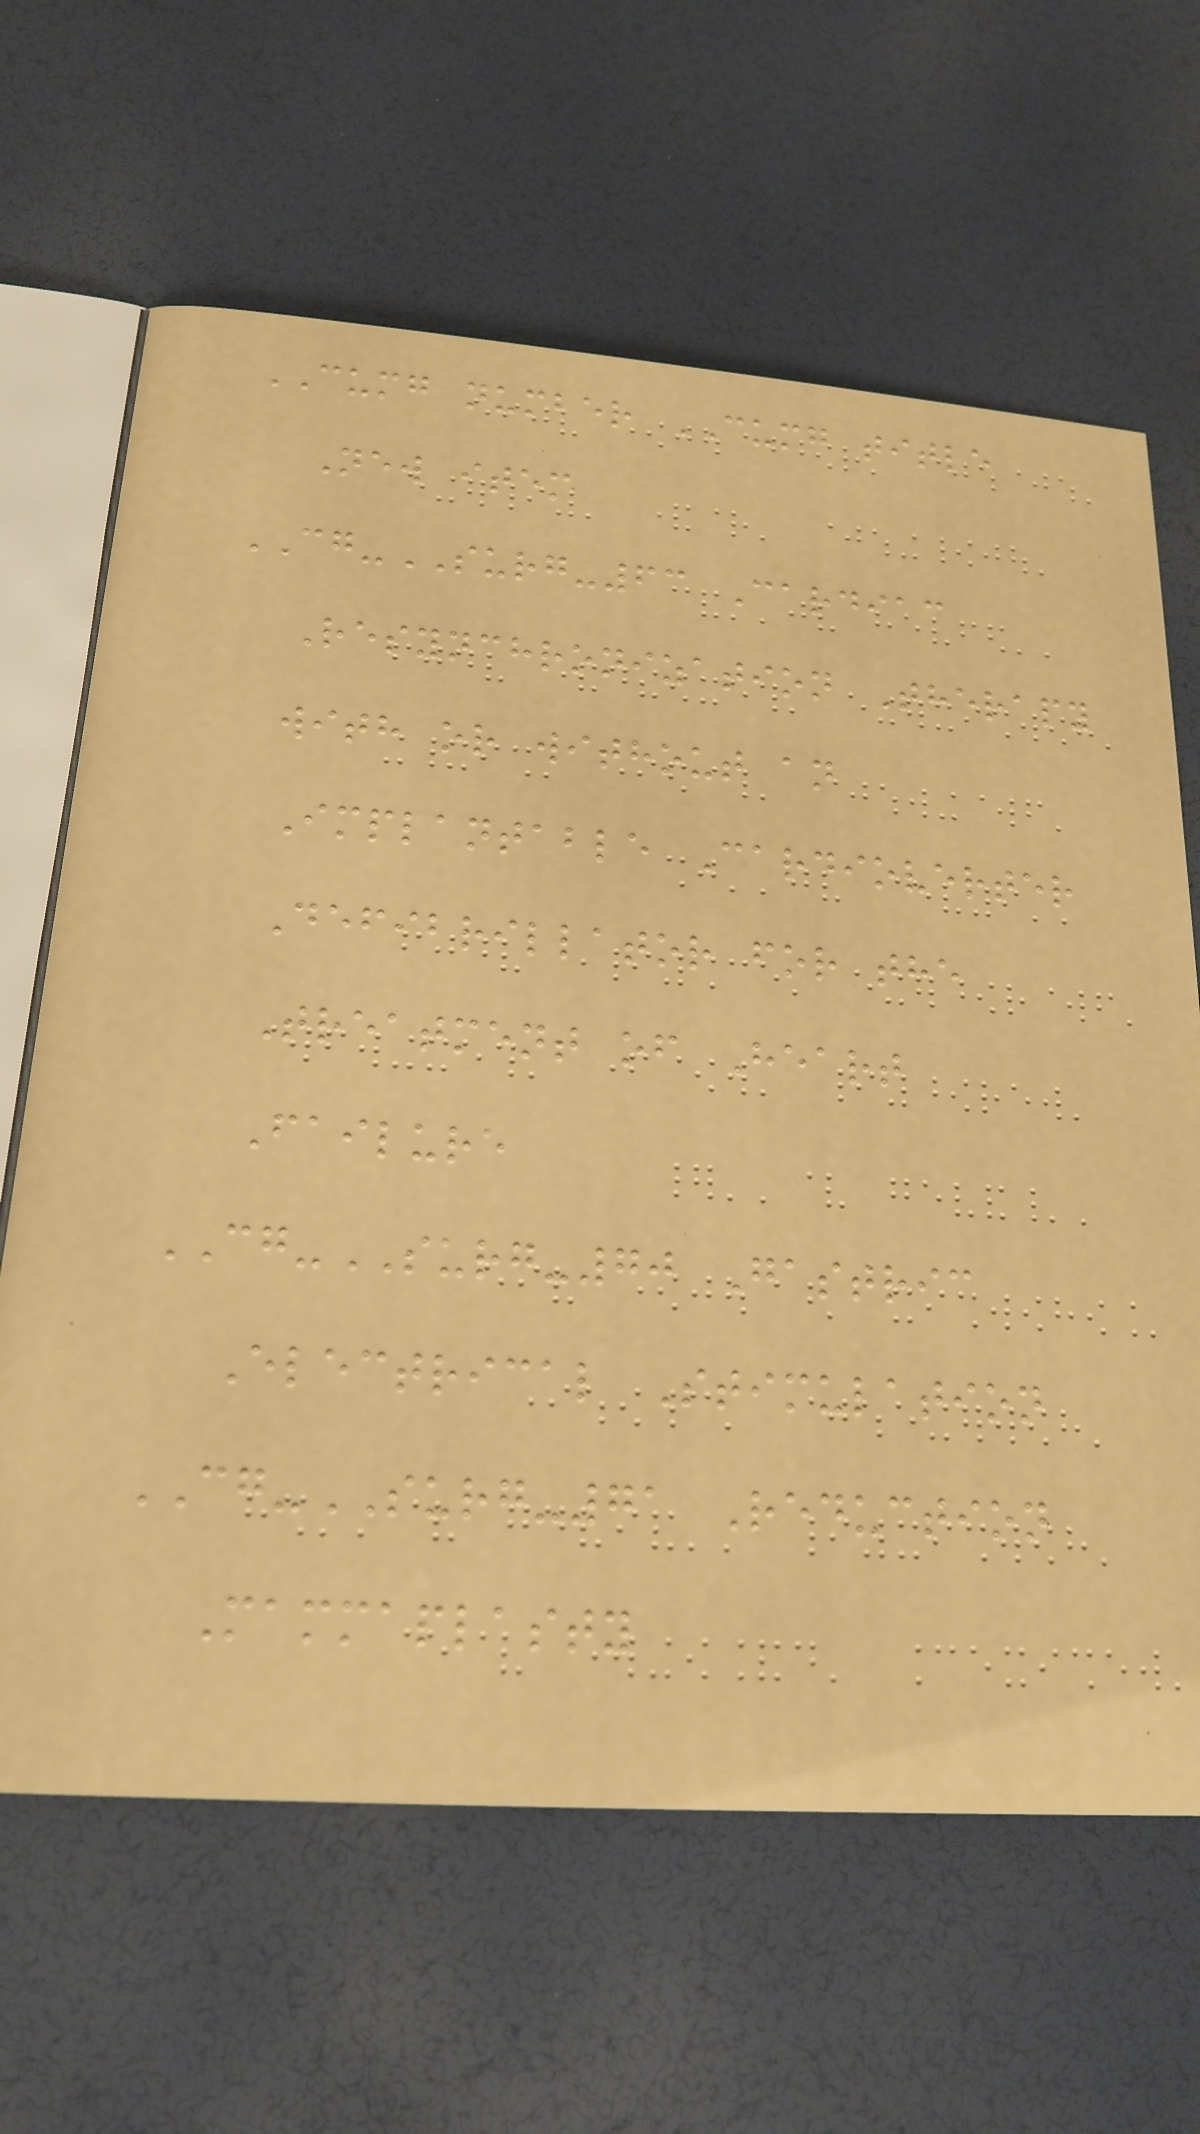CUMG number CUMG title
New item
CG-SURG-63 Cardiac
Resynchronization Therapy
with or without an
Implantable Cardioverter
Defibrillator for the
Treatment of Heart
Failure
CG-SURG-70 Gastric
Electrical Stimulation
CG-SURG-71 Reduction
Mammaplasty
